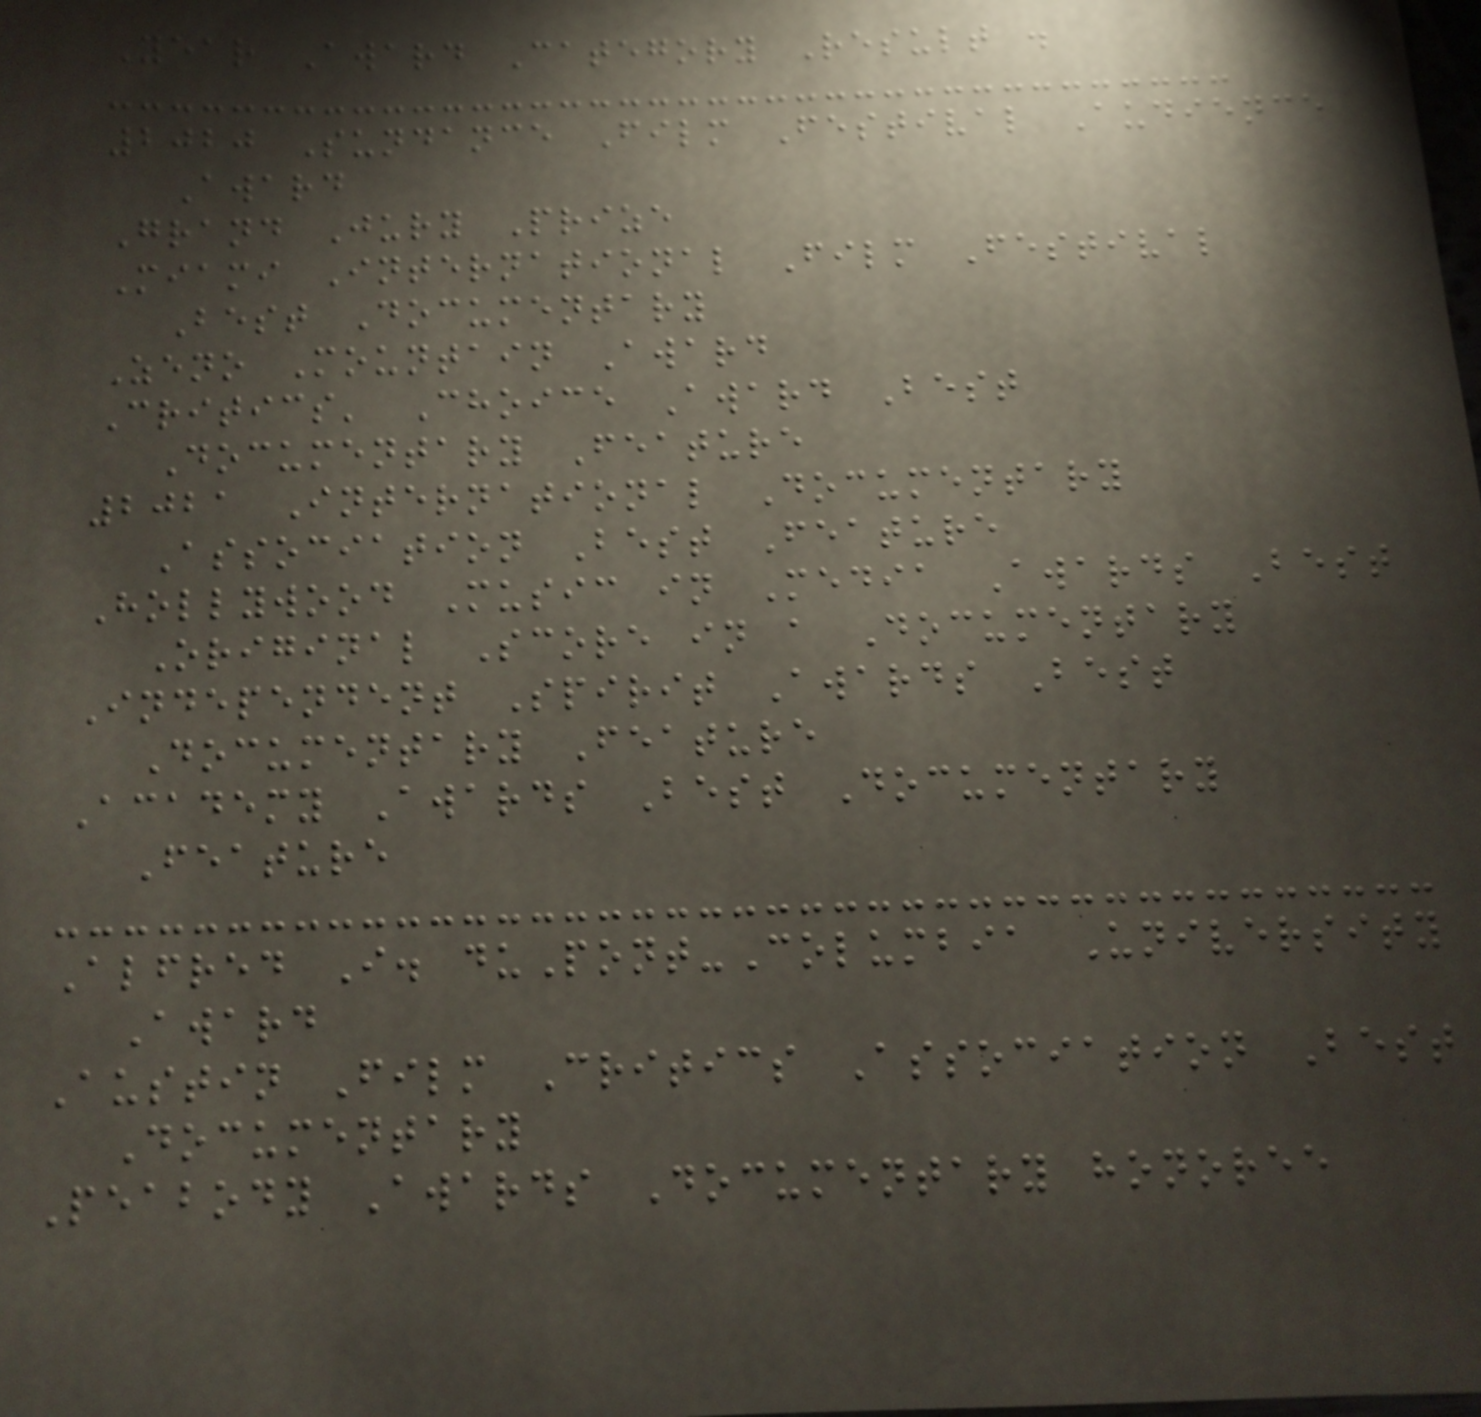Year Award Category Result .
2020 Sundance Film Festival Audience
Award
Grand Jury Prize
Miami International Film Festival
Best Documentary
Zeno Mountain Award
Critics' Choice Award Best
Documentary Feature
2021 International Documentary
Association Best Feature
Hollywood Music in Media Awards Best
Original Score in a Documentary
Independent Spirit Awards Best
Documentary Feature
Academy Awards Best Documentary
Feature
Alfred I. duPont-Columbia University
Award
Austin Film Critics Association Best
Documentary
Peabody Awards Documentary honoree
